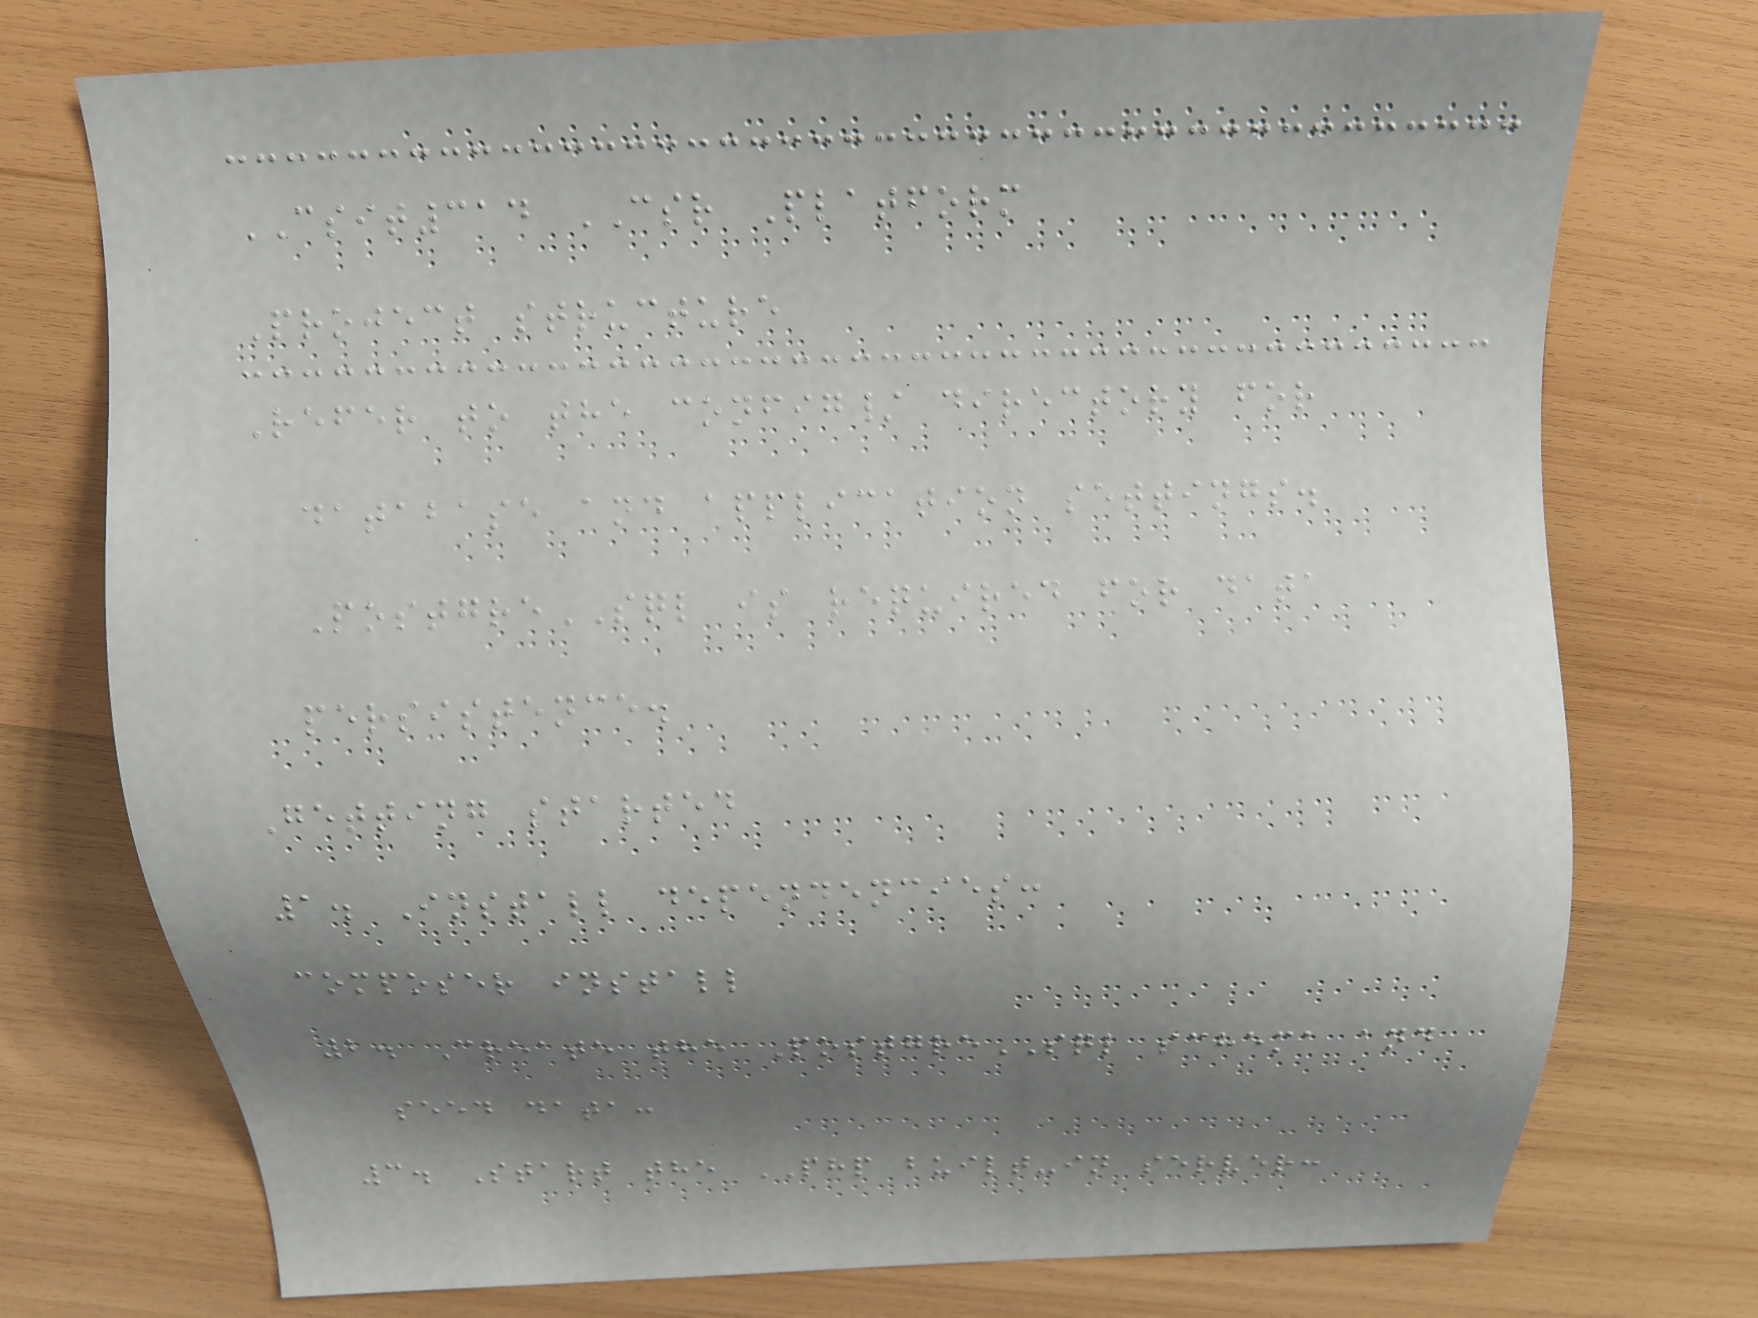CSIT314 CSR Platform
Project structure
Refer to the config/ directory for
database and application settings.
PostgreSQL is required for data
persistence.
Getting started
1. Install dependencies:
composer install
2. Create the PostgreSQL schema and
seed data:
3. Start the PHP built-in server:
